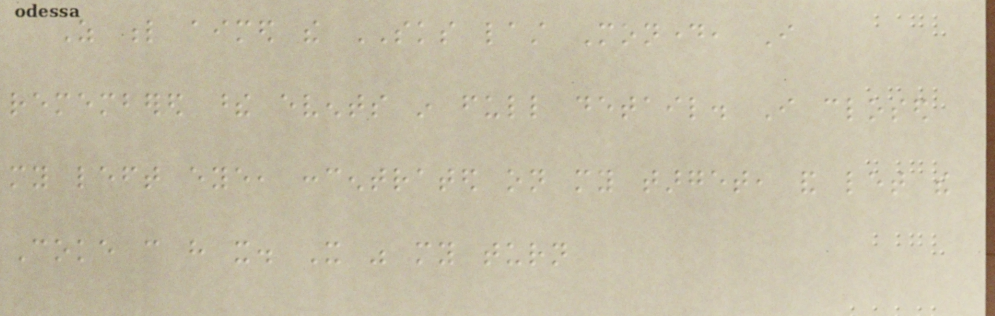As l aimed the SKS last Monday, I
remembered these events in full detail. I closed
my left eye, concentrated on my target, and let the
Coke can have it. It was my turn
